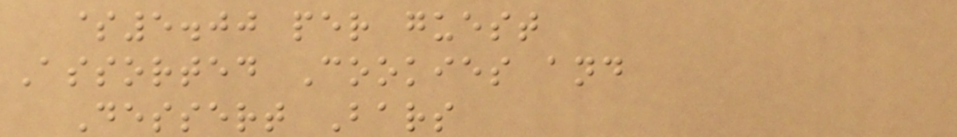$5.00 per guest
Assorted Cookies and
Dessert Bars
